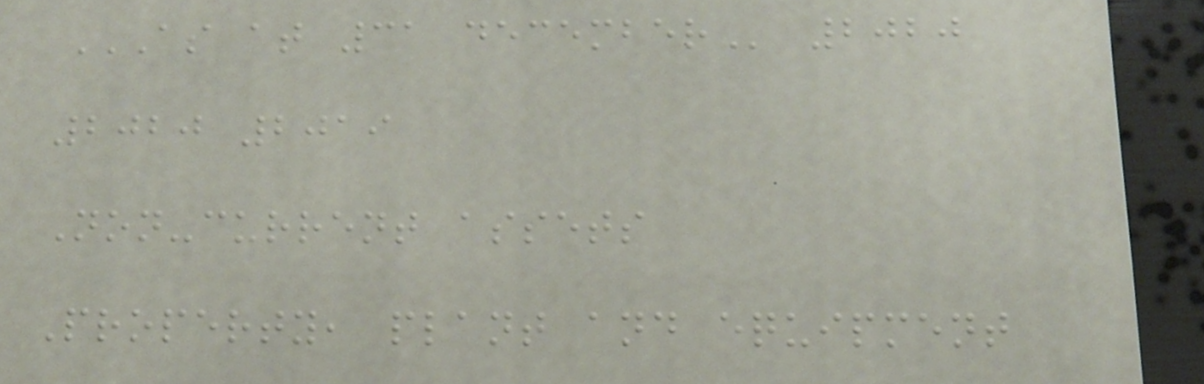AS AT 31 DECEMBER 2020
2020 2019
Non-current assets
Property, plant and equipment
